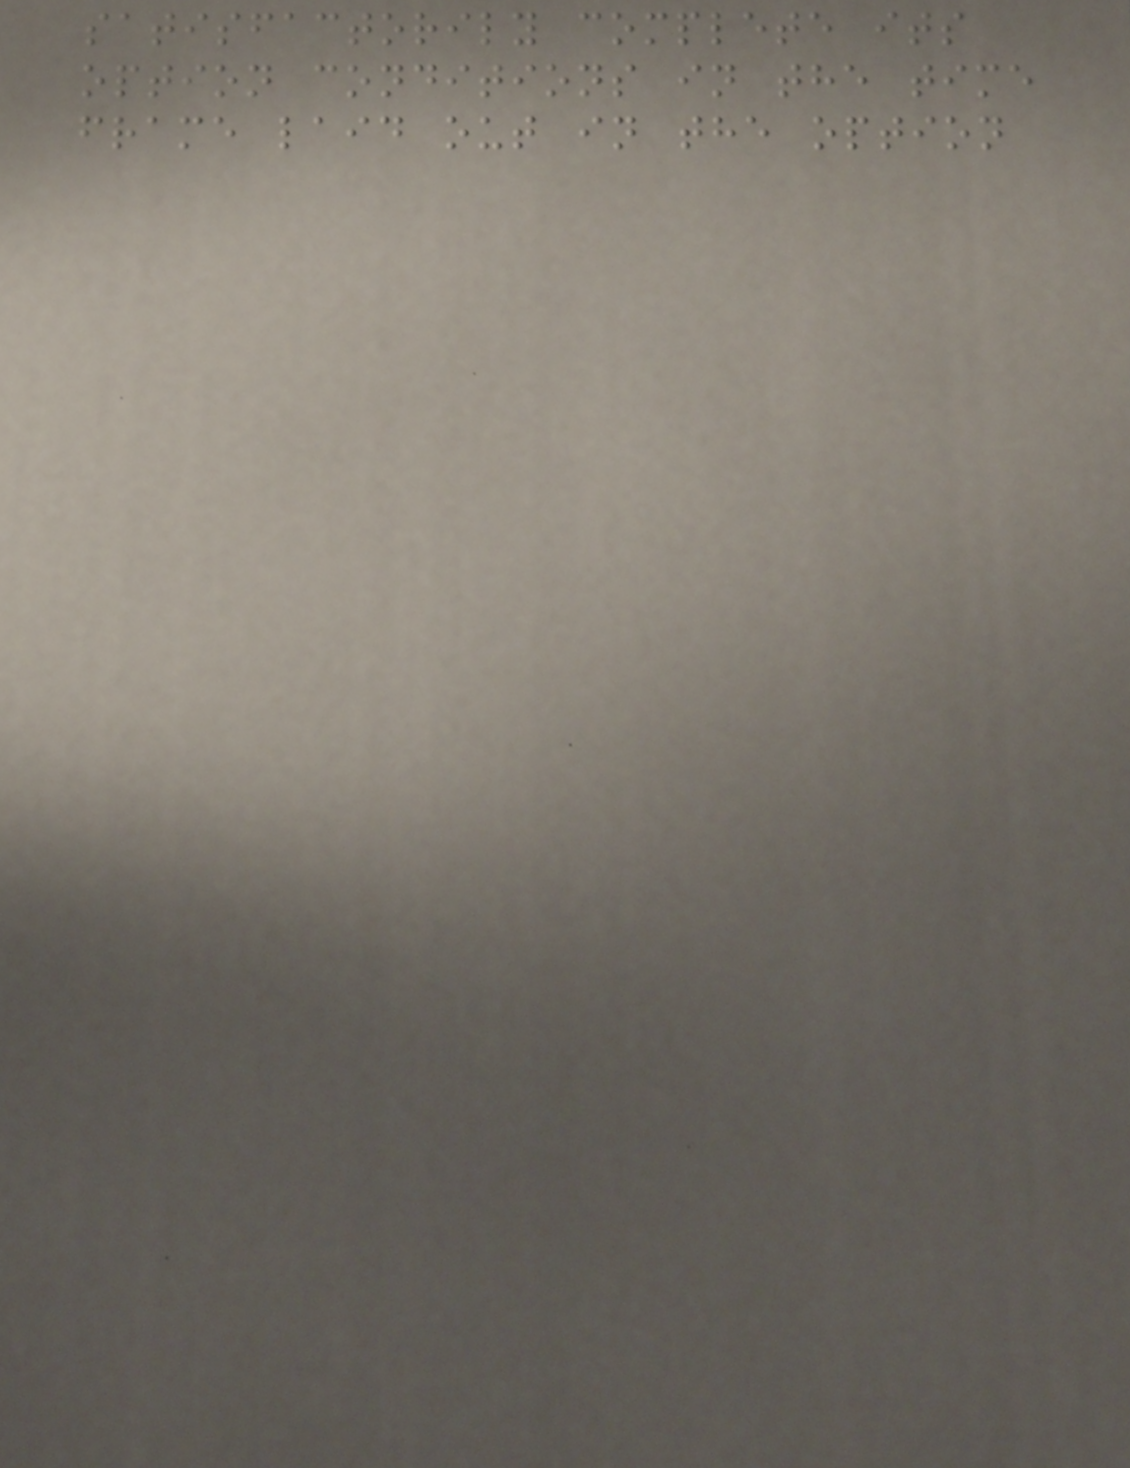satisfactorily complete its
option conditions in the time
frame laid out in the option
